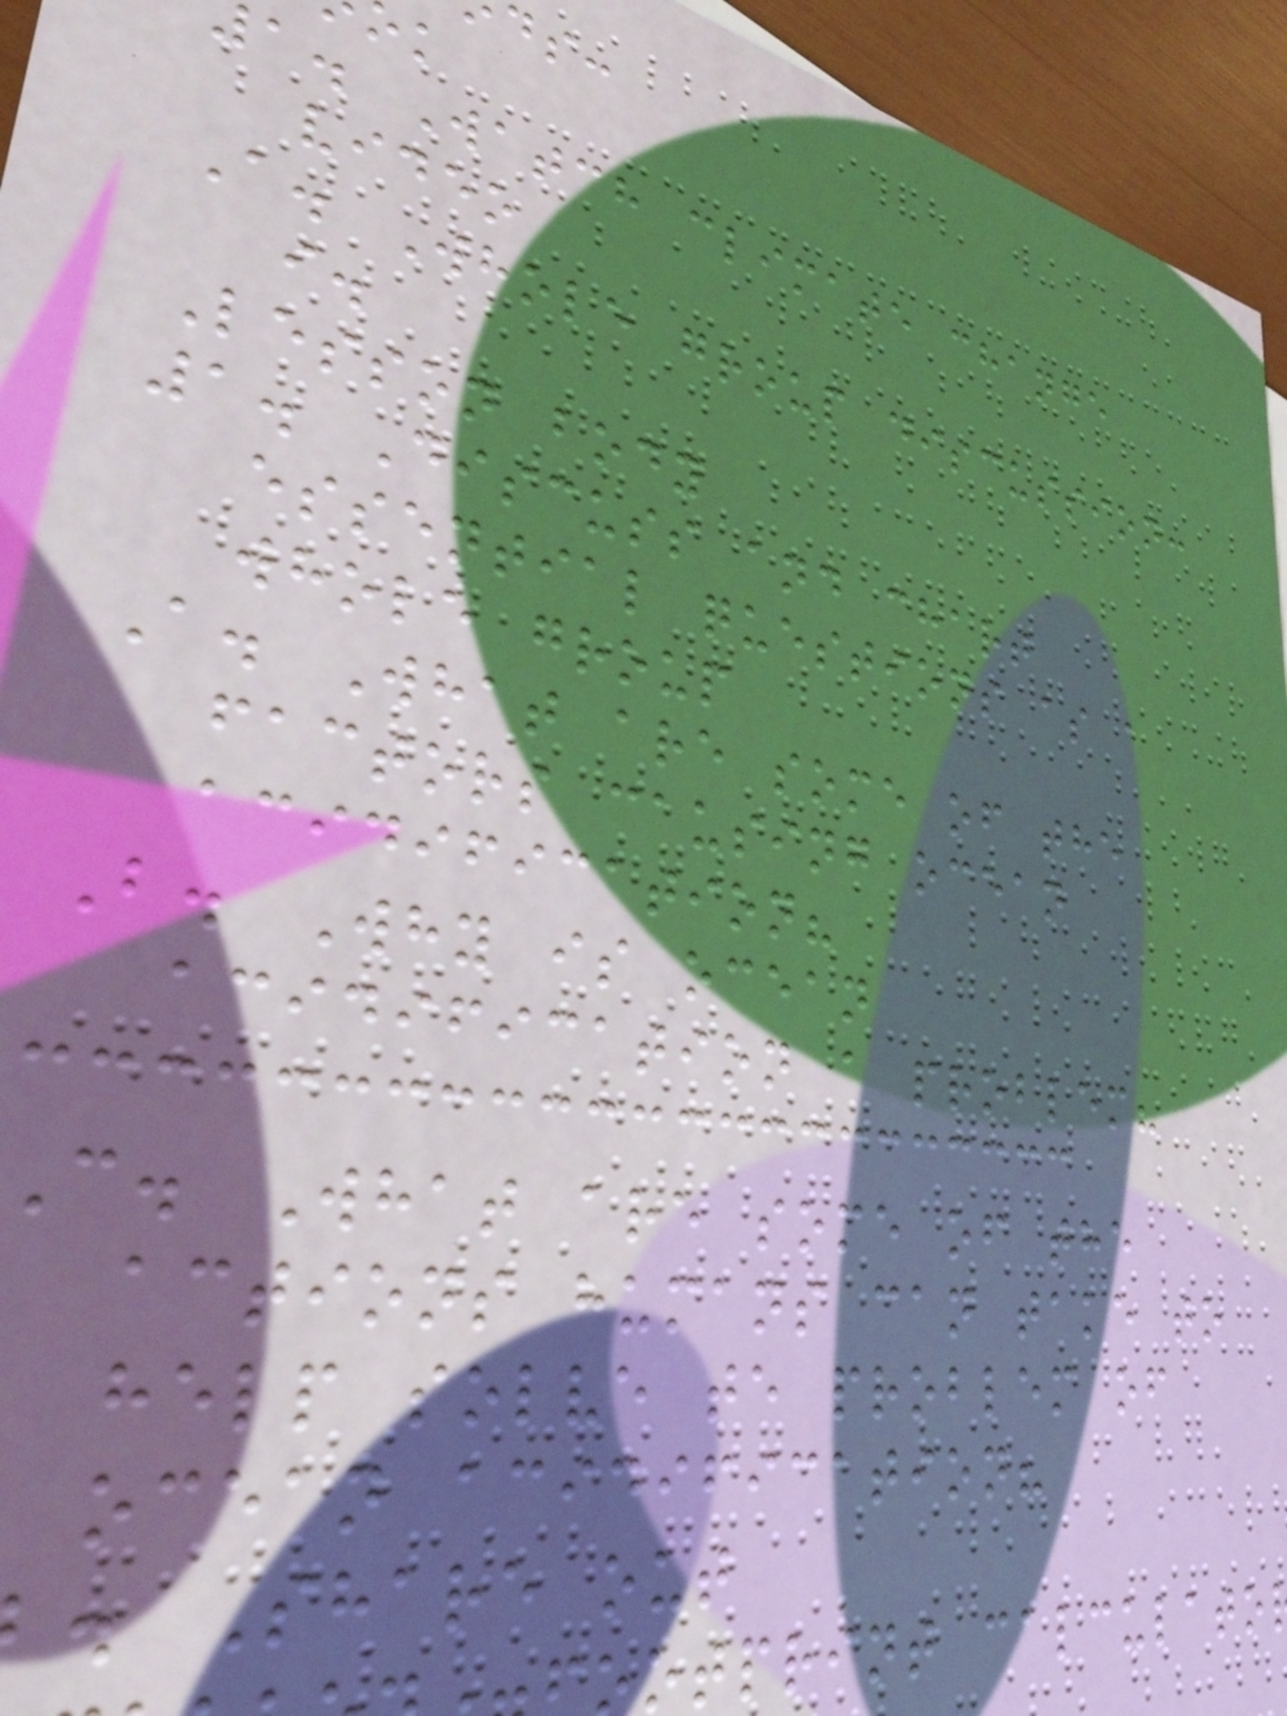a. Watch climate change
video
A. Whole group discussion:
i.
Lesson body
1. Discuss and chart
essential questions as a
whole group
A. What are some of the
factors causing ocean
acidification?
B. Why is ocean
acidification a problem?
c. What are some of the
actions humans can take to
help solve te problem of
ocean acidification?
. Share out
otprint calculato
